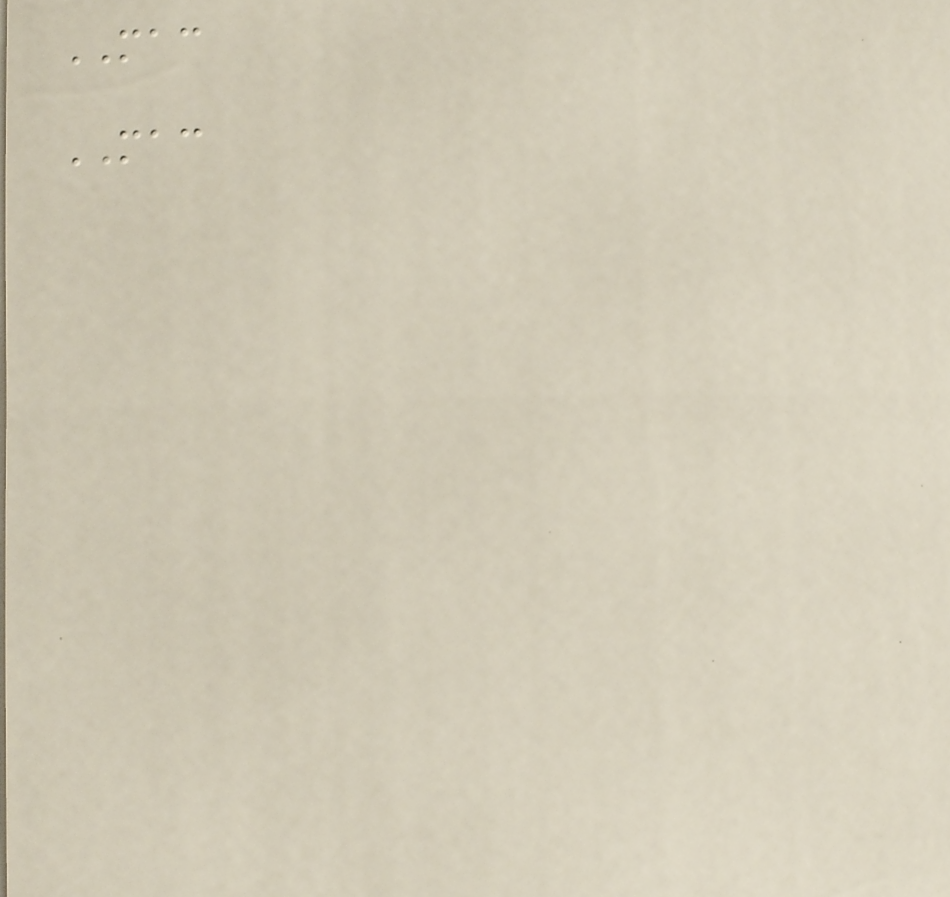MAC
MAC
